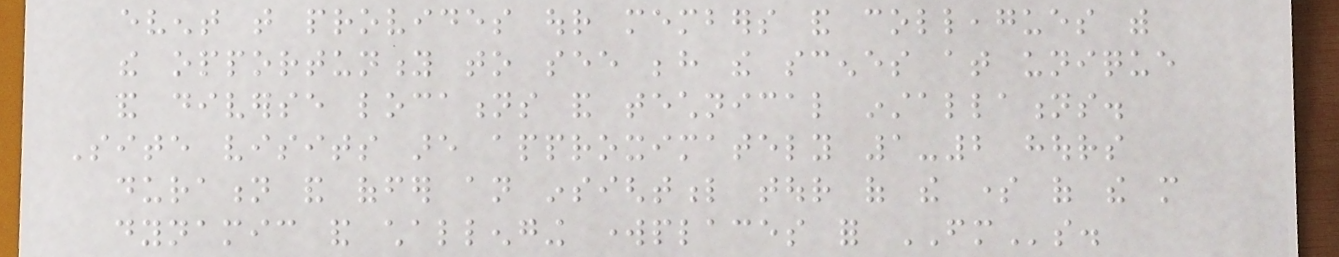event that provides our members and colleagues with
the opportunity to see behind the scenes at unique
and diverse locations and technical installations.
Site visits are approximately 1-2 hours
duration and offer an insightful tour of the some of the more
dynamic and challenging workplaces for FMs.
